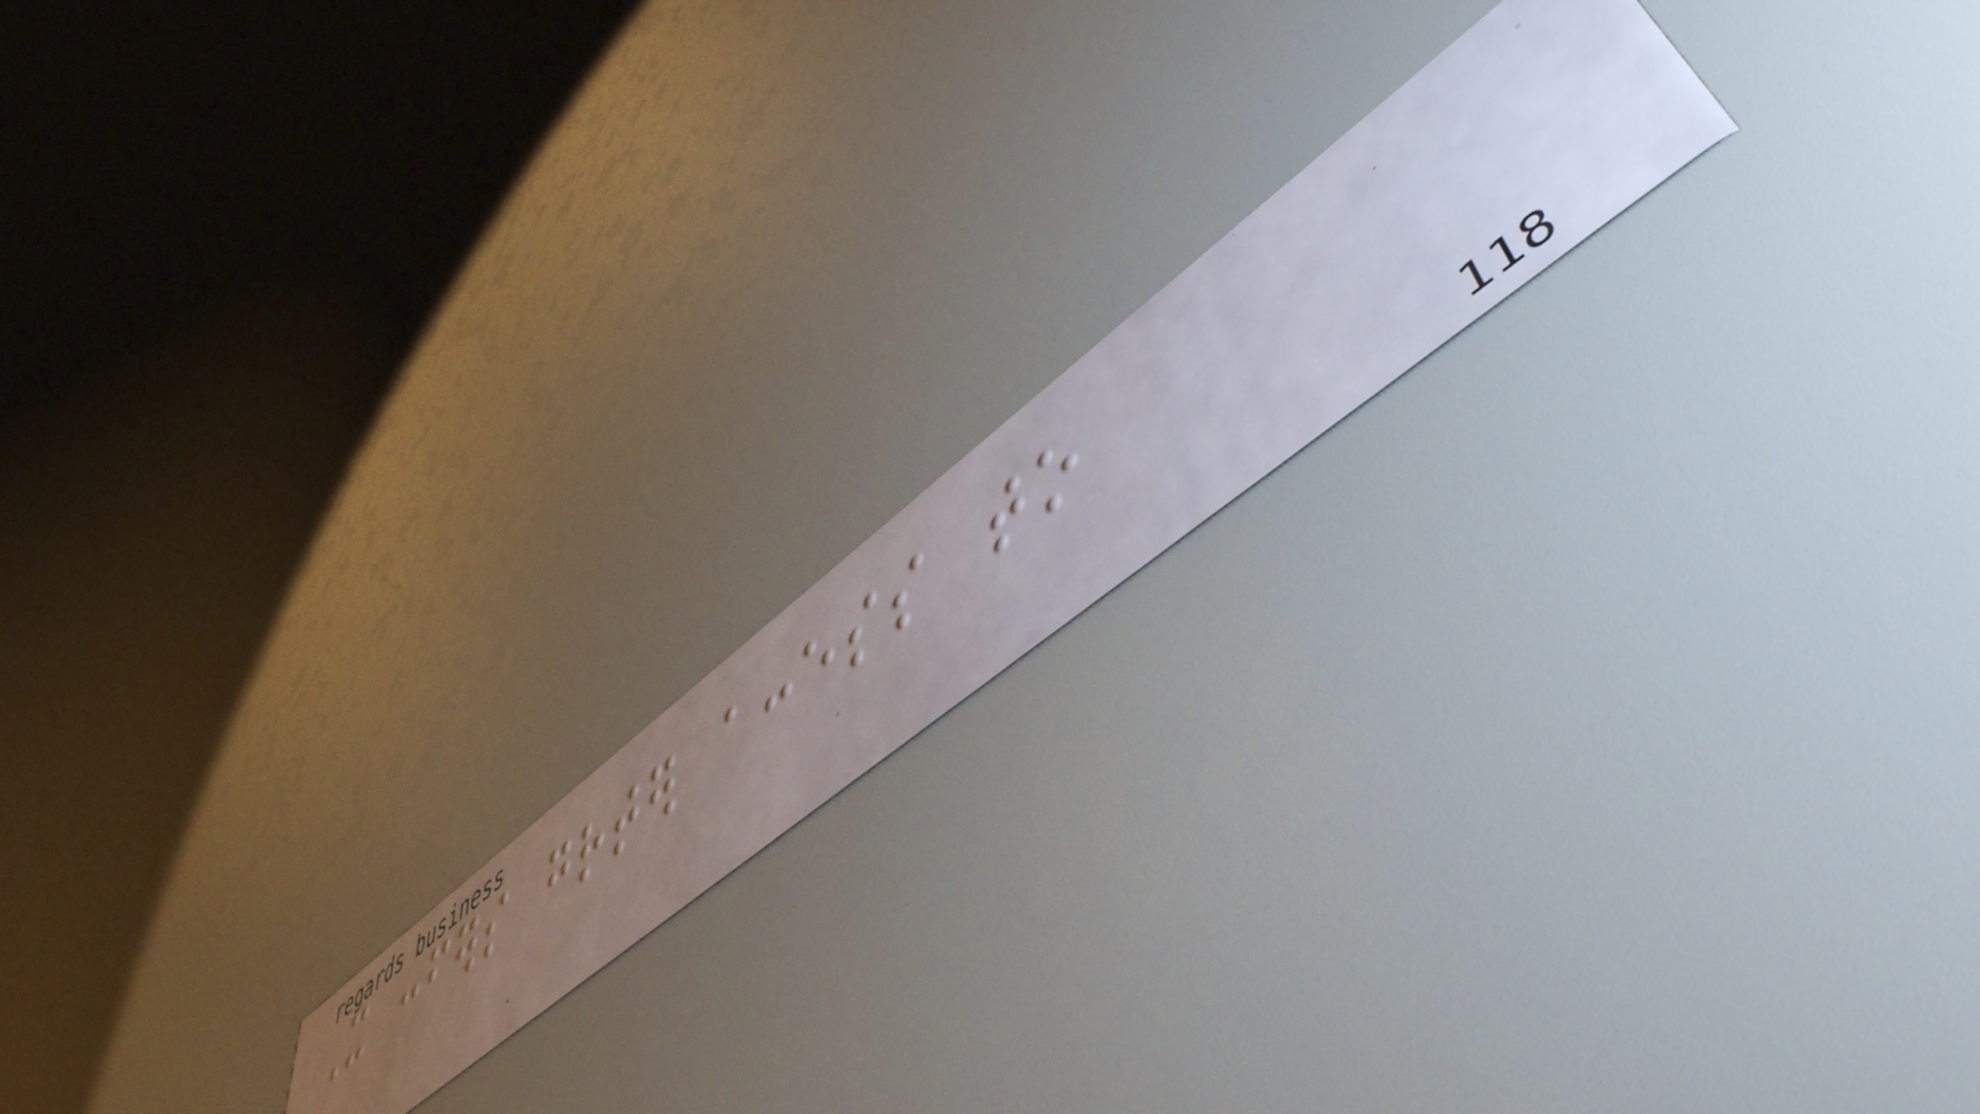It confers greater access to
